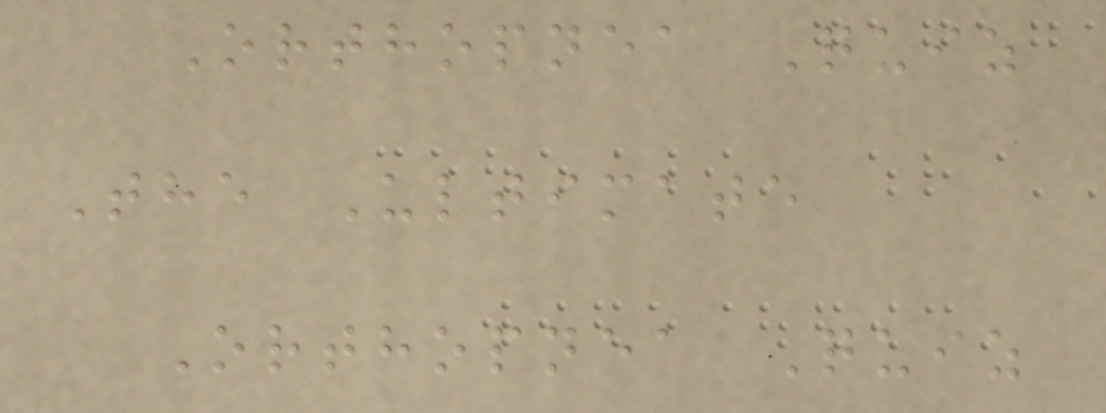Orthopnea Quiz
The Ultimate
Orthopnea Quiz
